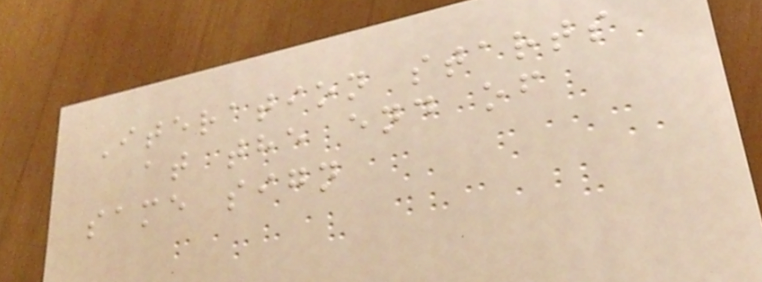Iteration starts
at the end of
same sign
